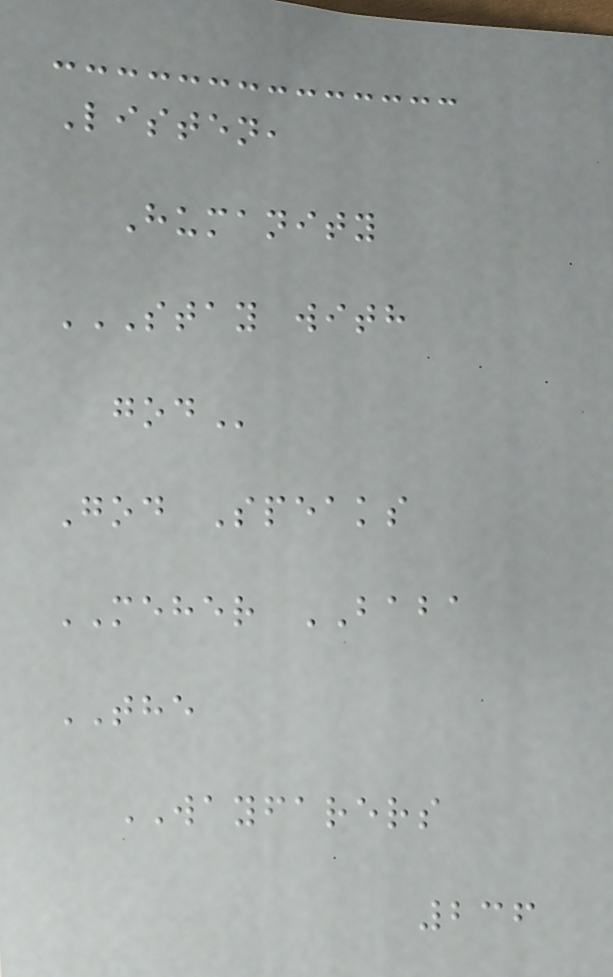Listen,
Humanity
STAY WITH
GOD
God Speaks
MEHER BABA
THE
WAYFARERS
236
